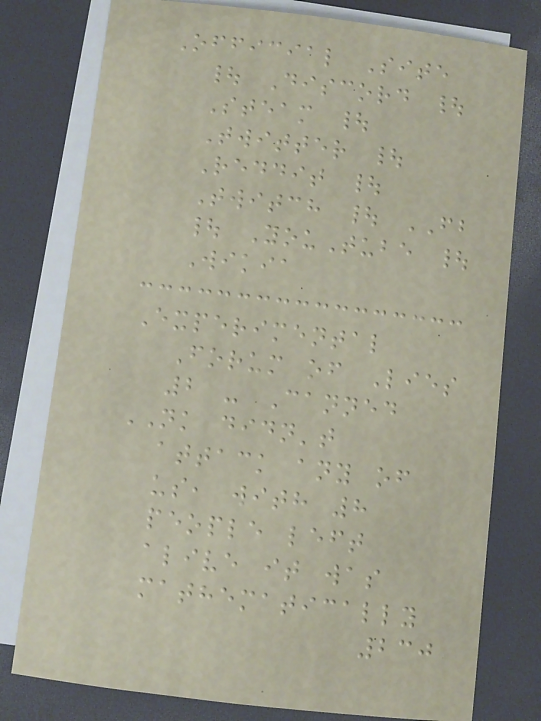Official Site
| Discord |
Steam |
Twitter |
Reddit |
Twitch | FB
| YouTube |
Wikia
Experimental
Forum of Lies
2 - Canned
NK didn't
attack any of
us, with 8
people left
alive it was
mathematically
230
